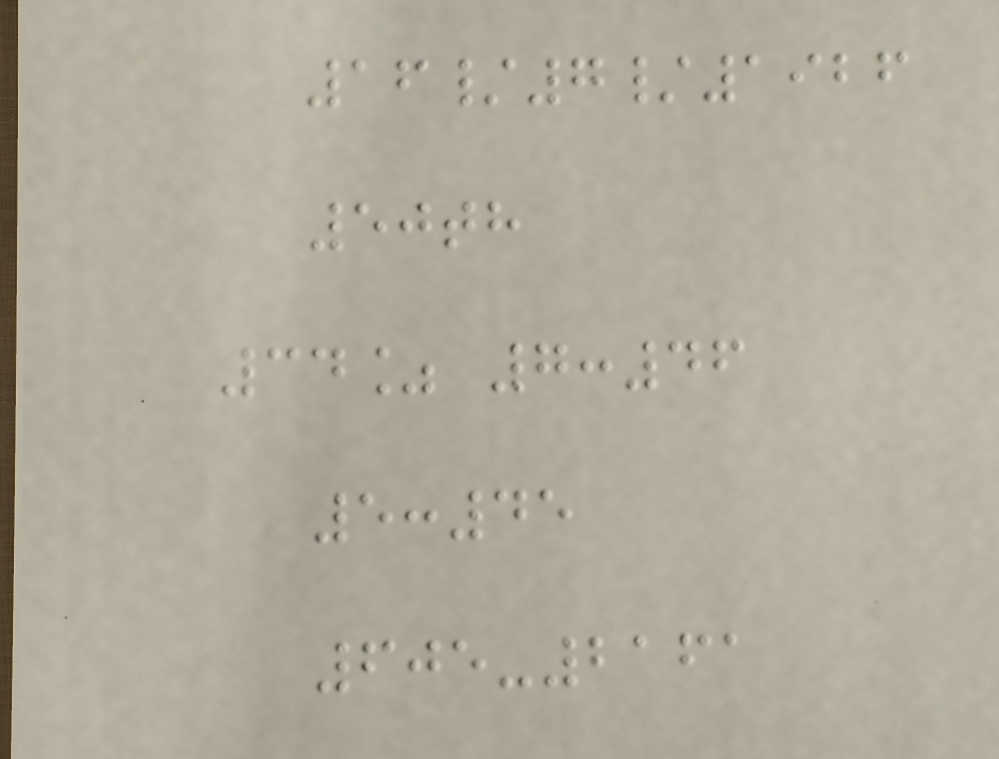16/7/1926
50th
34% 7:46
5:45
605-2161
